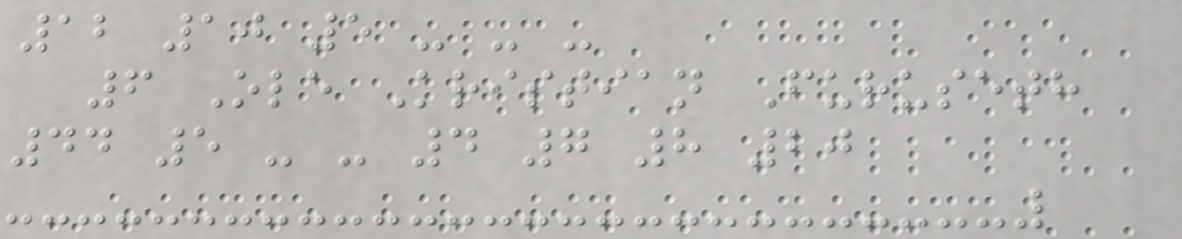12 10 5 - - -
6 Ole Kristian Furuseth
44 5 - - 4 7 8 20
